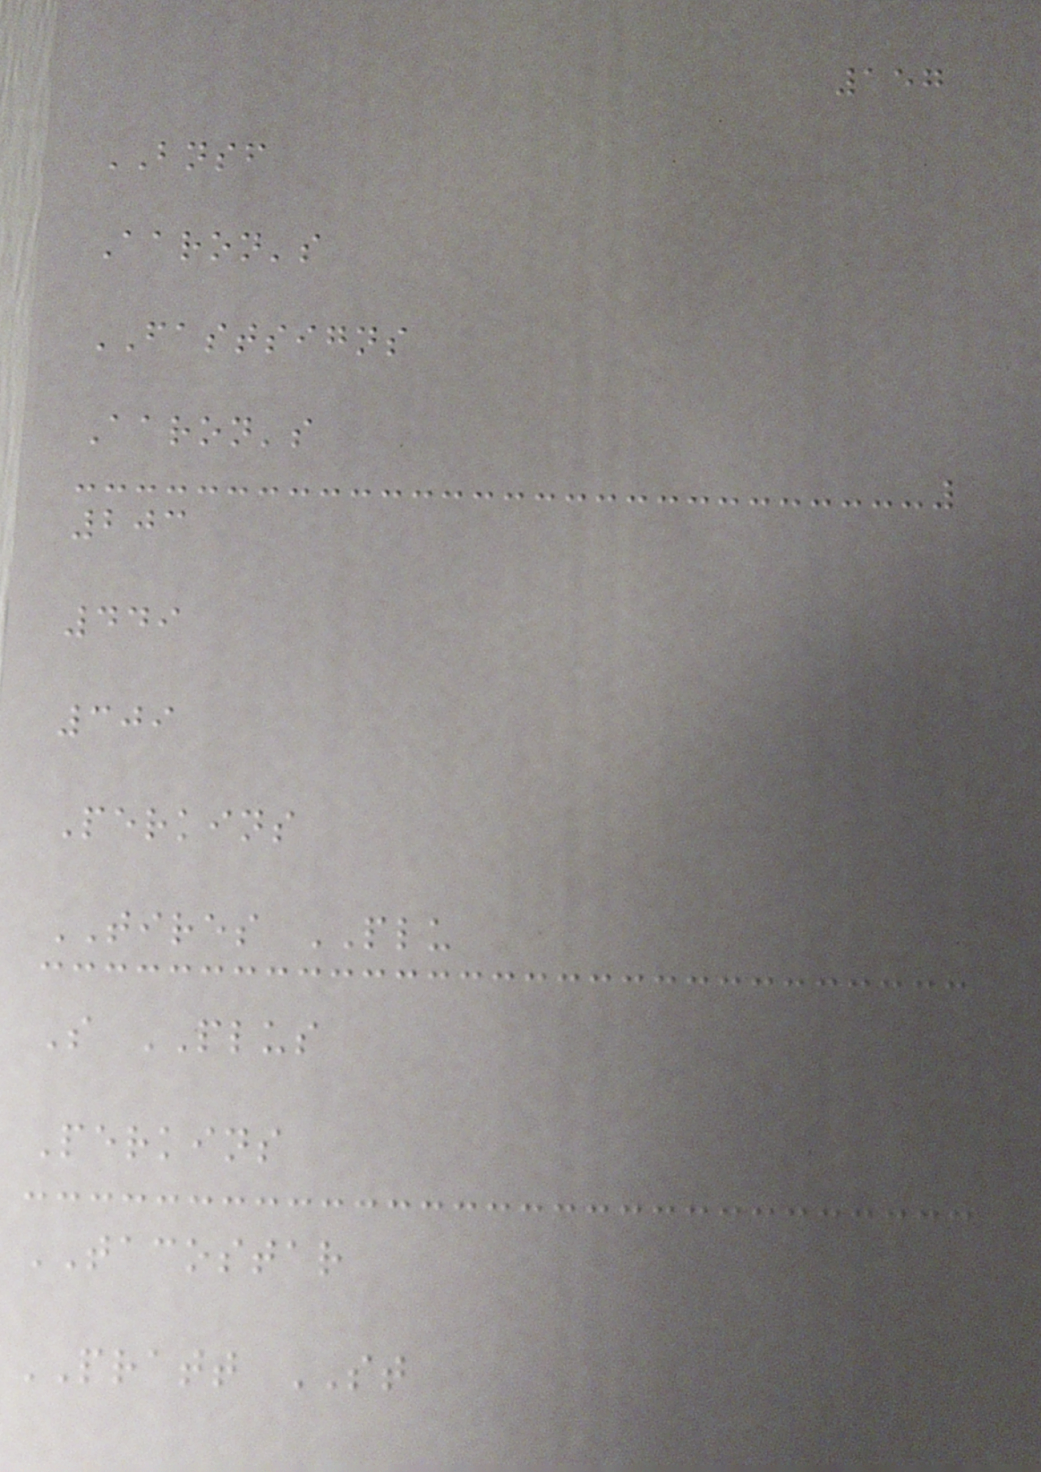157
BNSF
Aaron's
FASTSIGNS
Aaron's
203
449
309
Perkins
TIRES PLU
S PLUS
Perkins
TACOSTAR
PRATT ST
